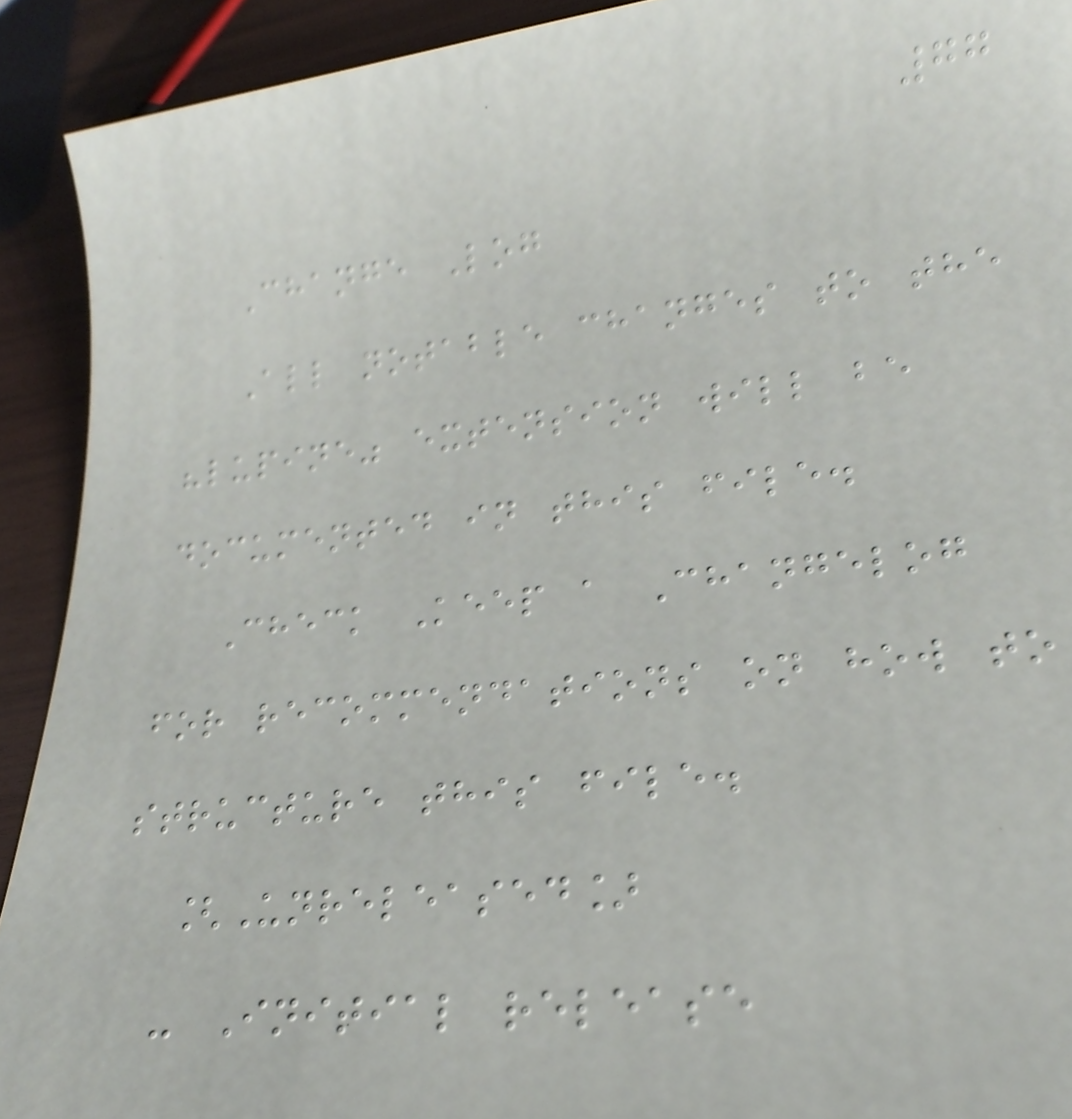77
Change Log
All notable changes to the
"lupine" extension will be
documented in this file.
Check Keep a Changelog
for recommendations on how to
structure this file.
[Unreleased]
- Initial release
